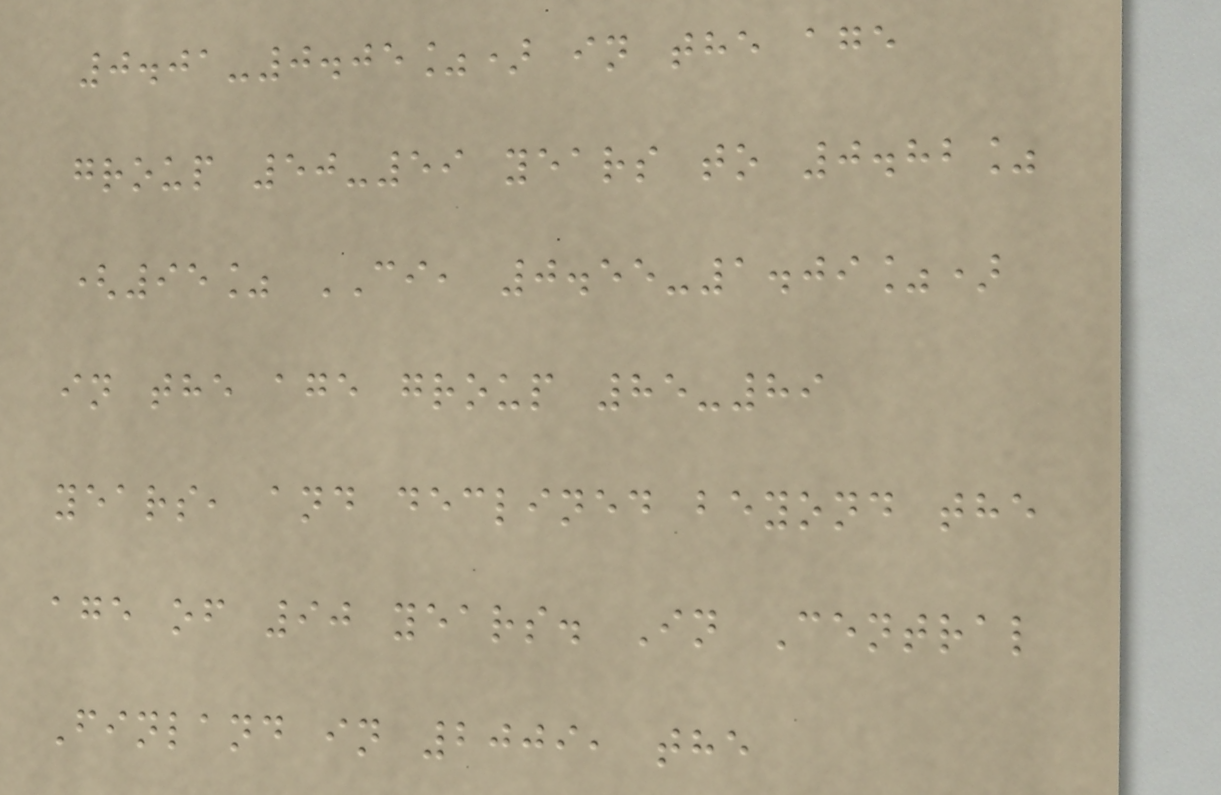0.01-0.05%) in the age
group 50-59 years to 0.82%
(95% CI, 0.55-1.09%)
in the age group 85-89
years, and declined beyond the
age of 90 years. In Central
Finland in 2009, the
